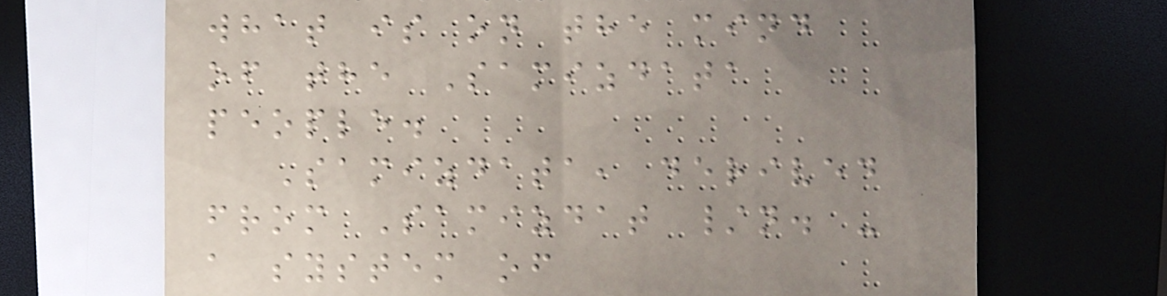what is on the mind
of the Samizdata
people.
Samizdata, derived
from Samizdat /n. -
a system of
